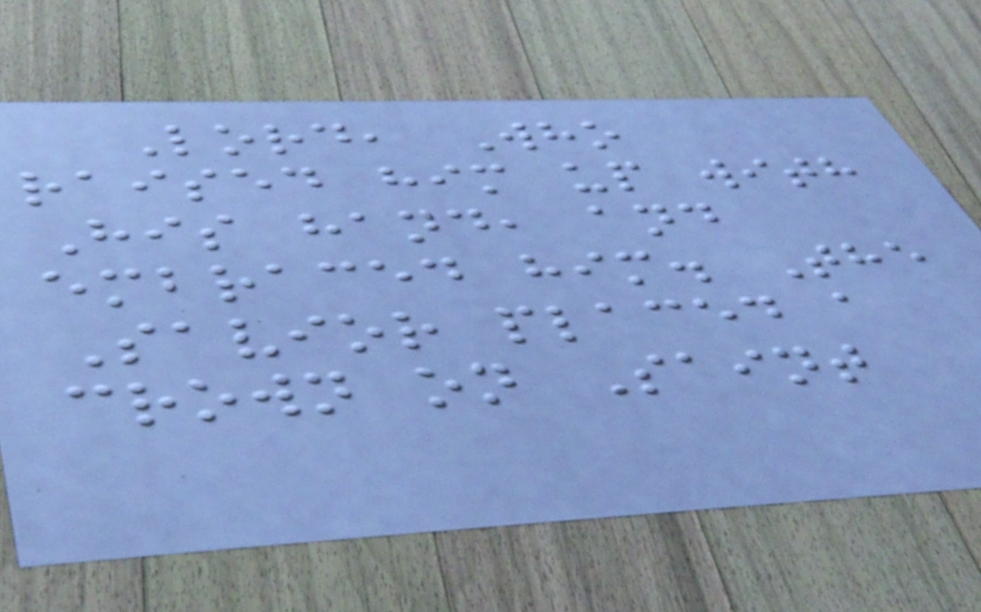Lord, Who
raised him up with
His hand, and
embraced him. The
Savior placed a
crown on Saint
